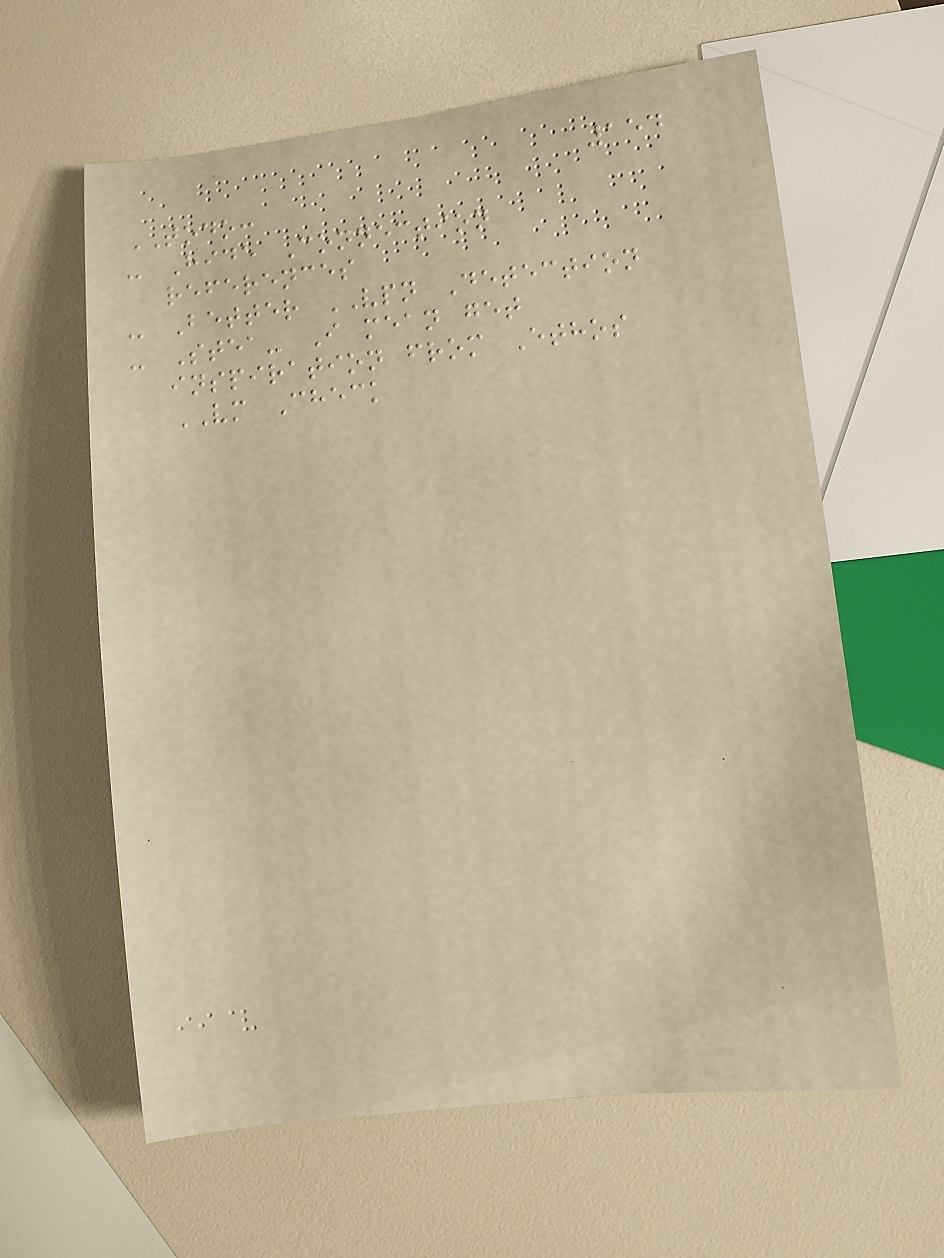154
TODO:
- Hide Connection
references
- Better VPN Detection
- Stea- I mean get
inspiration from Ethos
VM Check
